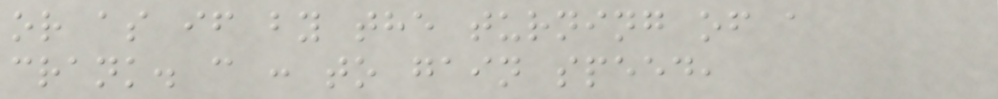or as if by the turning of a
crank. c : to gain speed,
